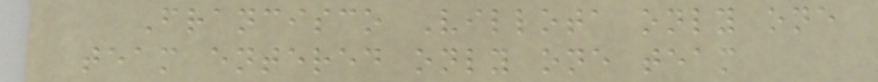Francisco Villota only one
team entered only one team
